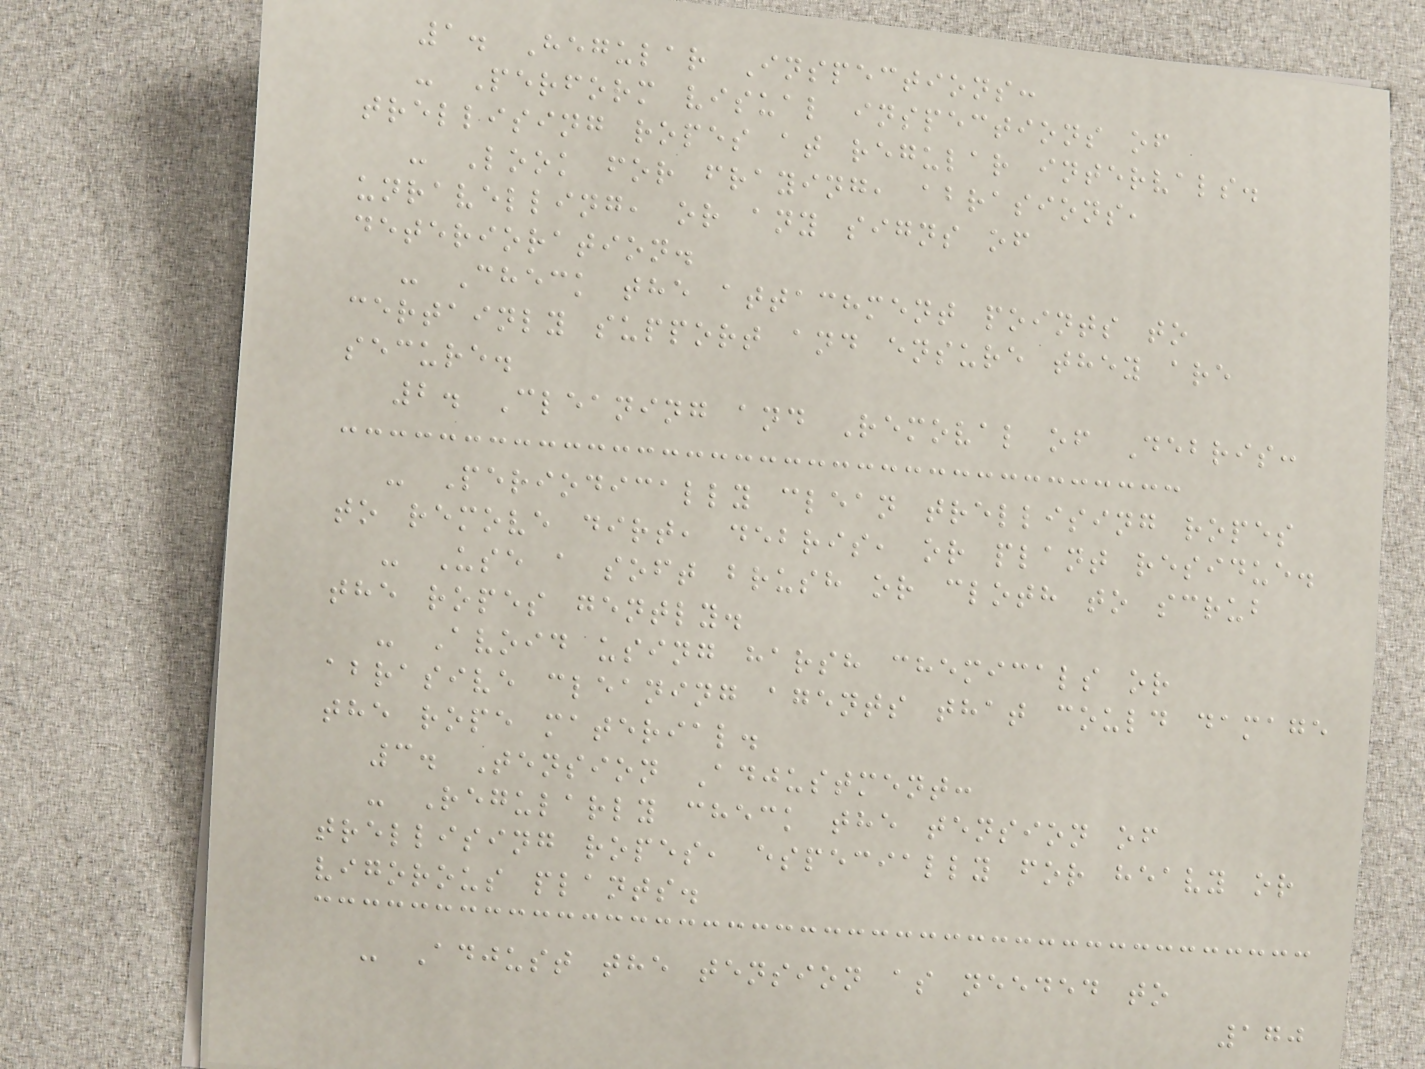1. Hegular Inspections:
- Perform visual inspections of
trellising ropes at regular intervals.
- Look for fraying, abrasions,
unravelling, or any signs of
deterioration.
- Check the attachment points to
certainly support and ensure they are
secure.
2. Cleaning and Removal of Debris:
- Periodically clean trellising ropes
to remove dirt, debris, or plant residue.
- Use a soft brush or cloth to scrub
the ropes gently.
- Avoid using harsh chemicals or
abrasive cleaning agents that could damage
the rope material.
3. Tension Adjustment:
- Regularly check the tension of
trellising ropes, especially for heavy or
vigorous plants.
- Adjust the tension as needed to
170
